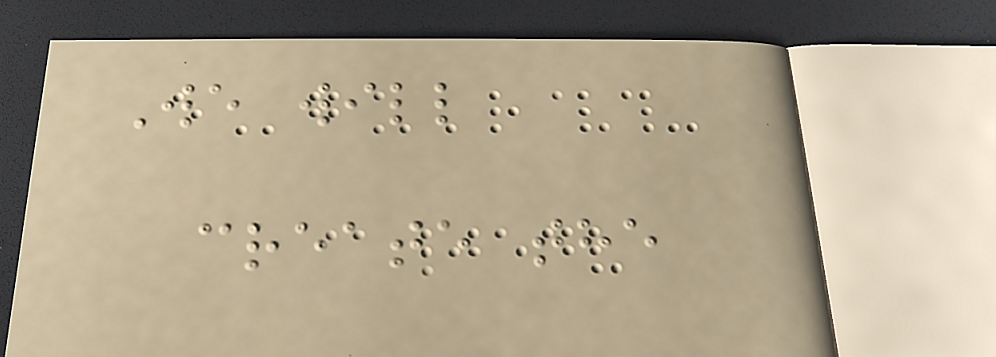We will
create the
